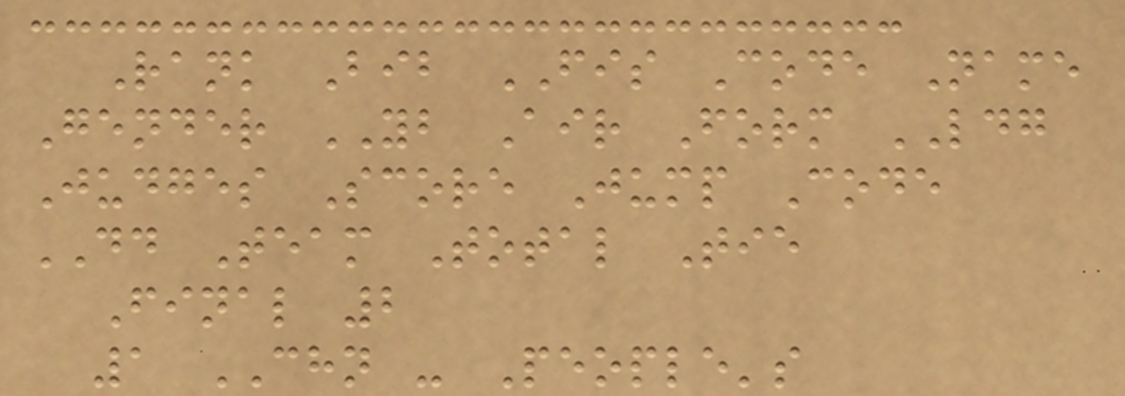Rank Bib FIS Code Name
Gender YB Air Form LDG
Judges Score Jump Code
DD Team Total Tie
Final 2
1 CHN - People's
